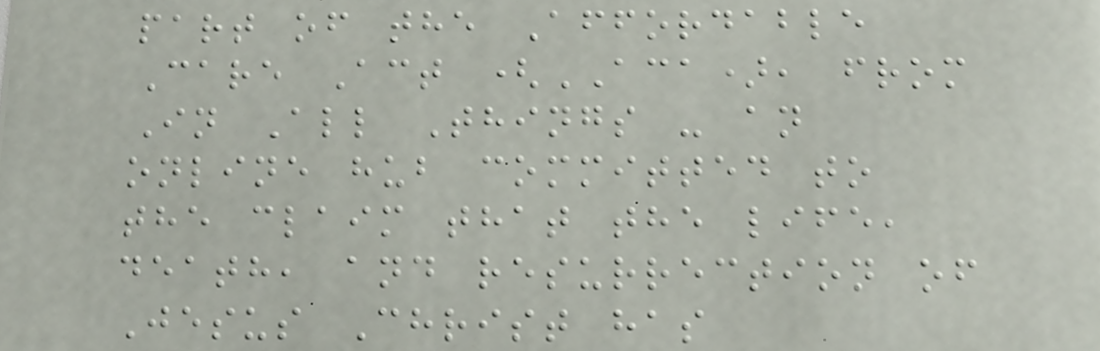part of the Affordable
Care Act (ACA), from
In All Things - an
online hub committed to
the claim that the life,
death, and resurrection of
Jesus Christ has
